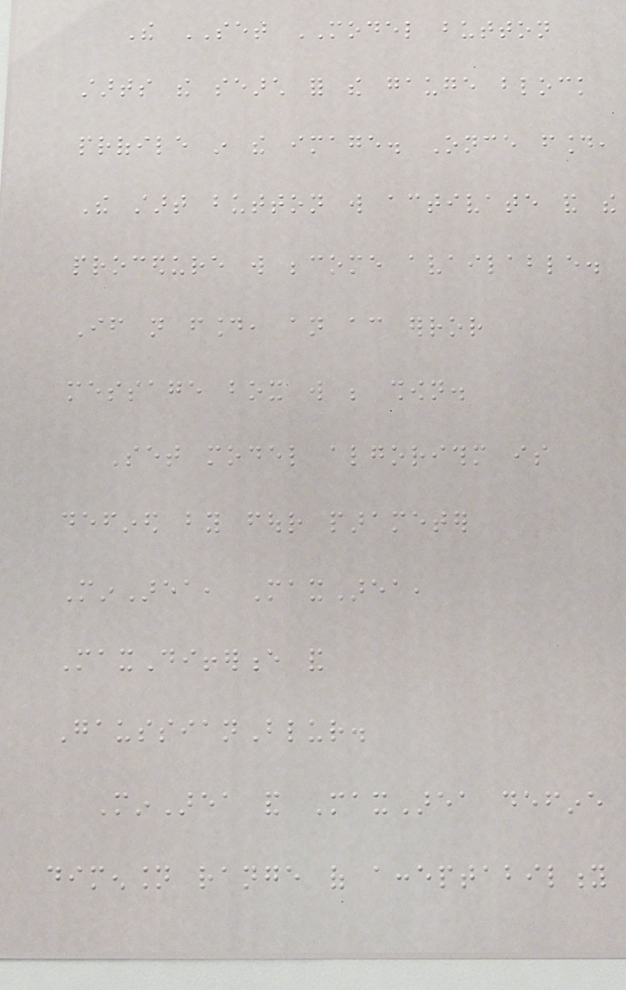The SET MODEL button
starts the search for the gauge block
profile in the image. Once found,
The start button will activate and the
procedure will become available.
If not found, an according error
message box will be shown.
Set model algorithm is
defined by four parameter
MinArea, MaxArea,
MaxDifference and
GaussianBlur.
MinArea and MaxArea define
dimension range of acceptability
